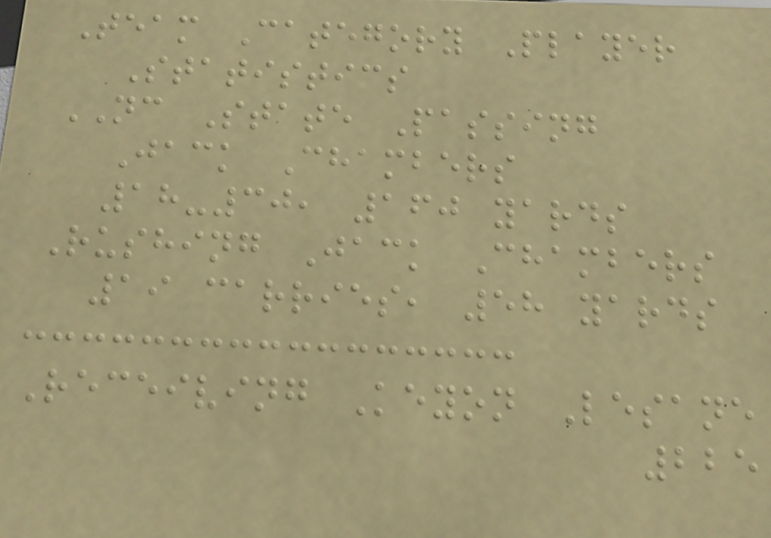Team Category Player
Statistics
NC State Passing
Jack Chambers
18-30, 160 yards
Rushing Jack Chambers
19 carries, 58 yards
Receiving Keyon Lesane
225
